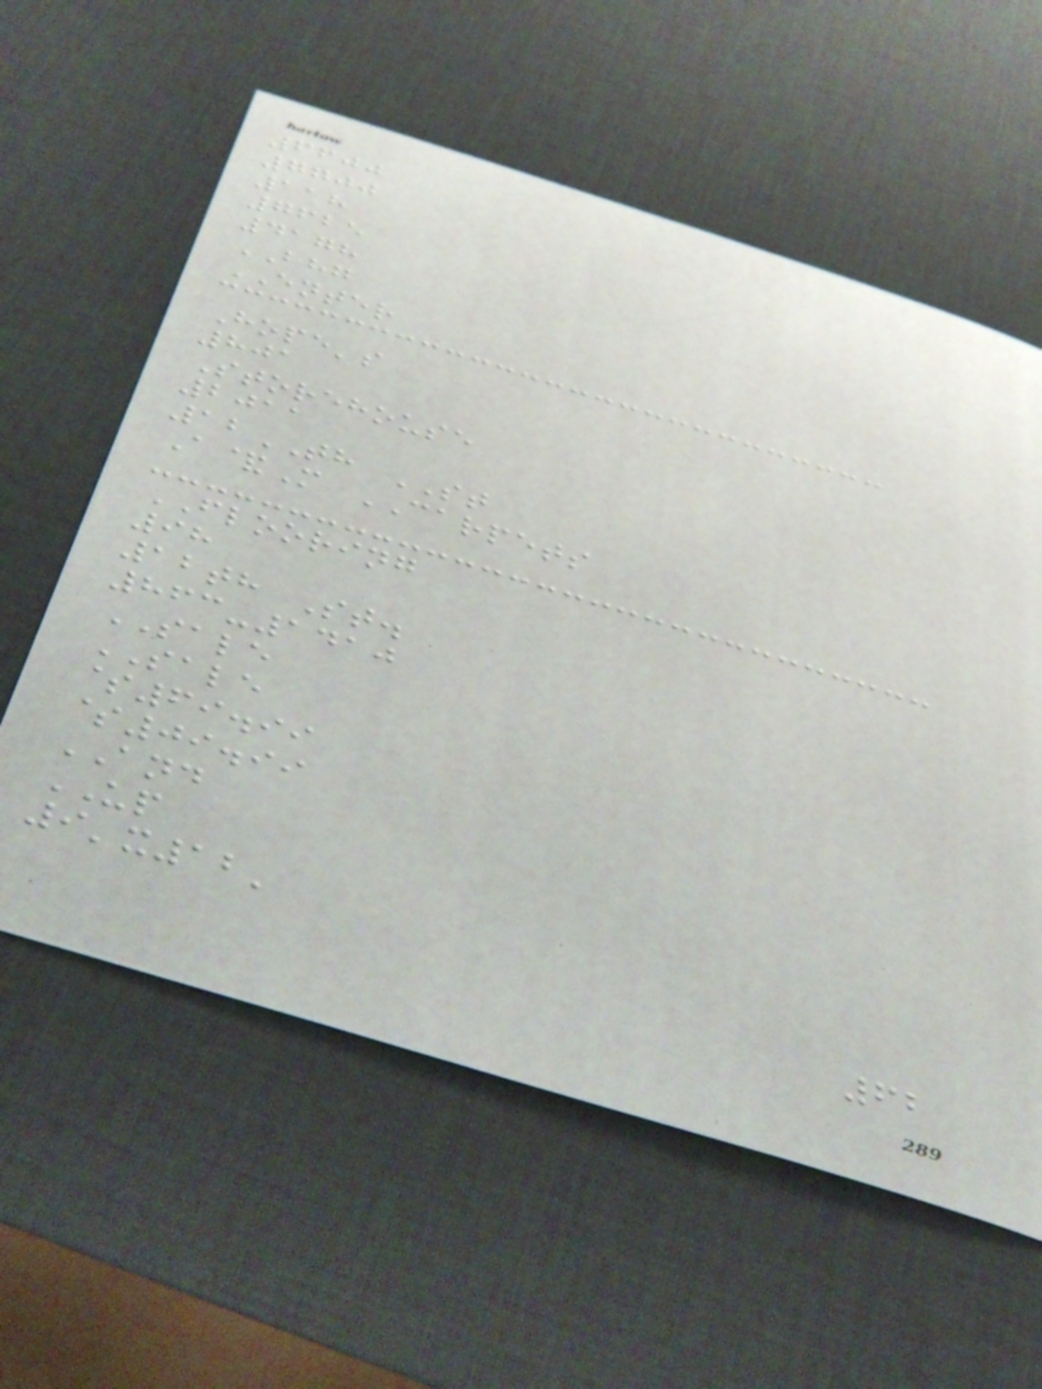6600
7700
118
7625
4178
BHG
ENTER
Hope's
801
Storehouse
2011
12TH ST
A&M CARPETS
FLOORING
98
12th St.
863-1410
SALE
SALE
$69.99
$09.99
AND
UP
9'x12'
62
